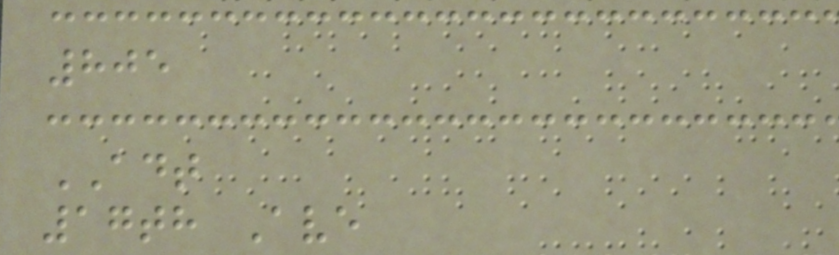805
ADT
17th Ave
